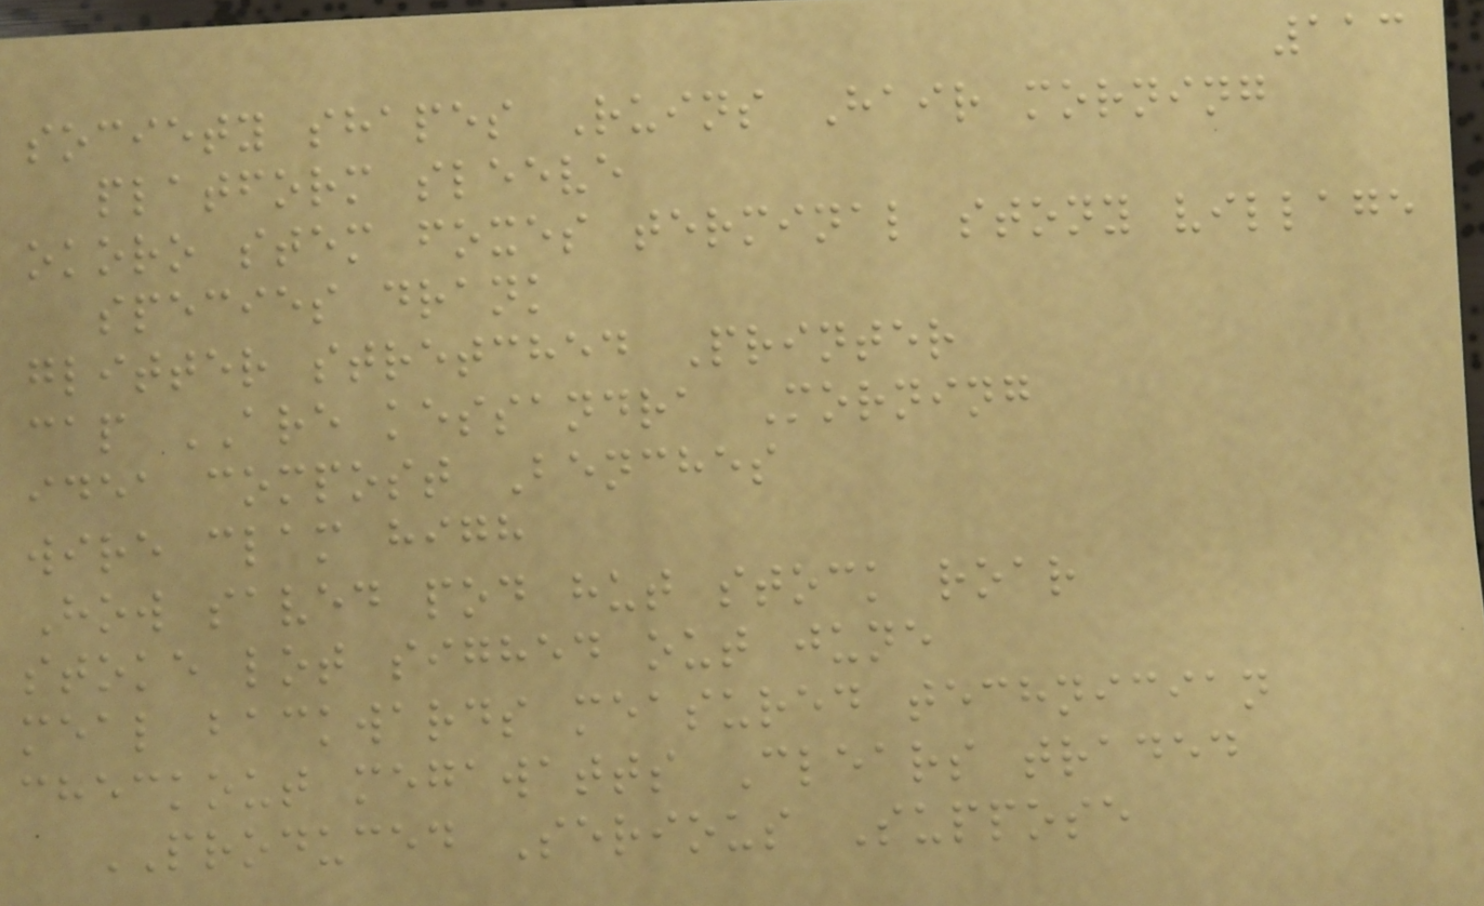113
society shapes Ruins Hair morning
platform sleeve
okoro stem foxes terminal stony village
species drank
glitter stretched Printer
cap ARE kessandra Morning
idea compost Benches
wire clam high
How saved pod hut stock roar
stoke lot sighed out june
meal backwards measured technician
checkout megawatts Clears traded
PRODUCED Serious Suppose
